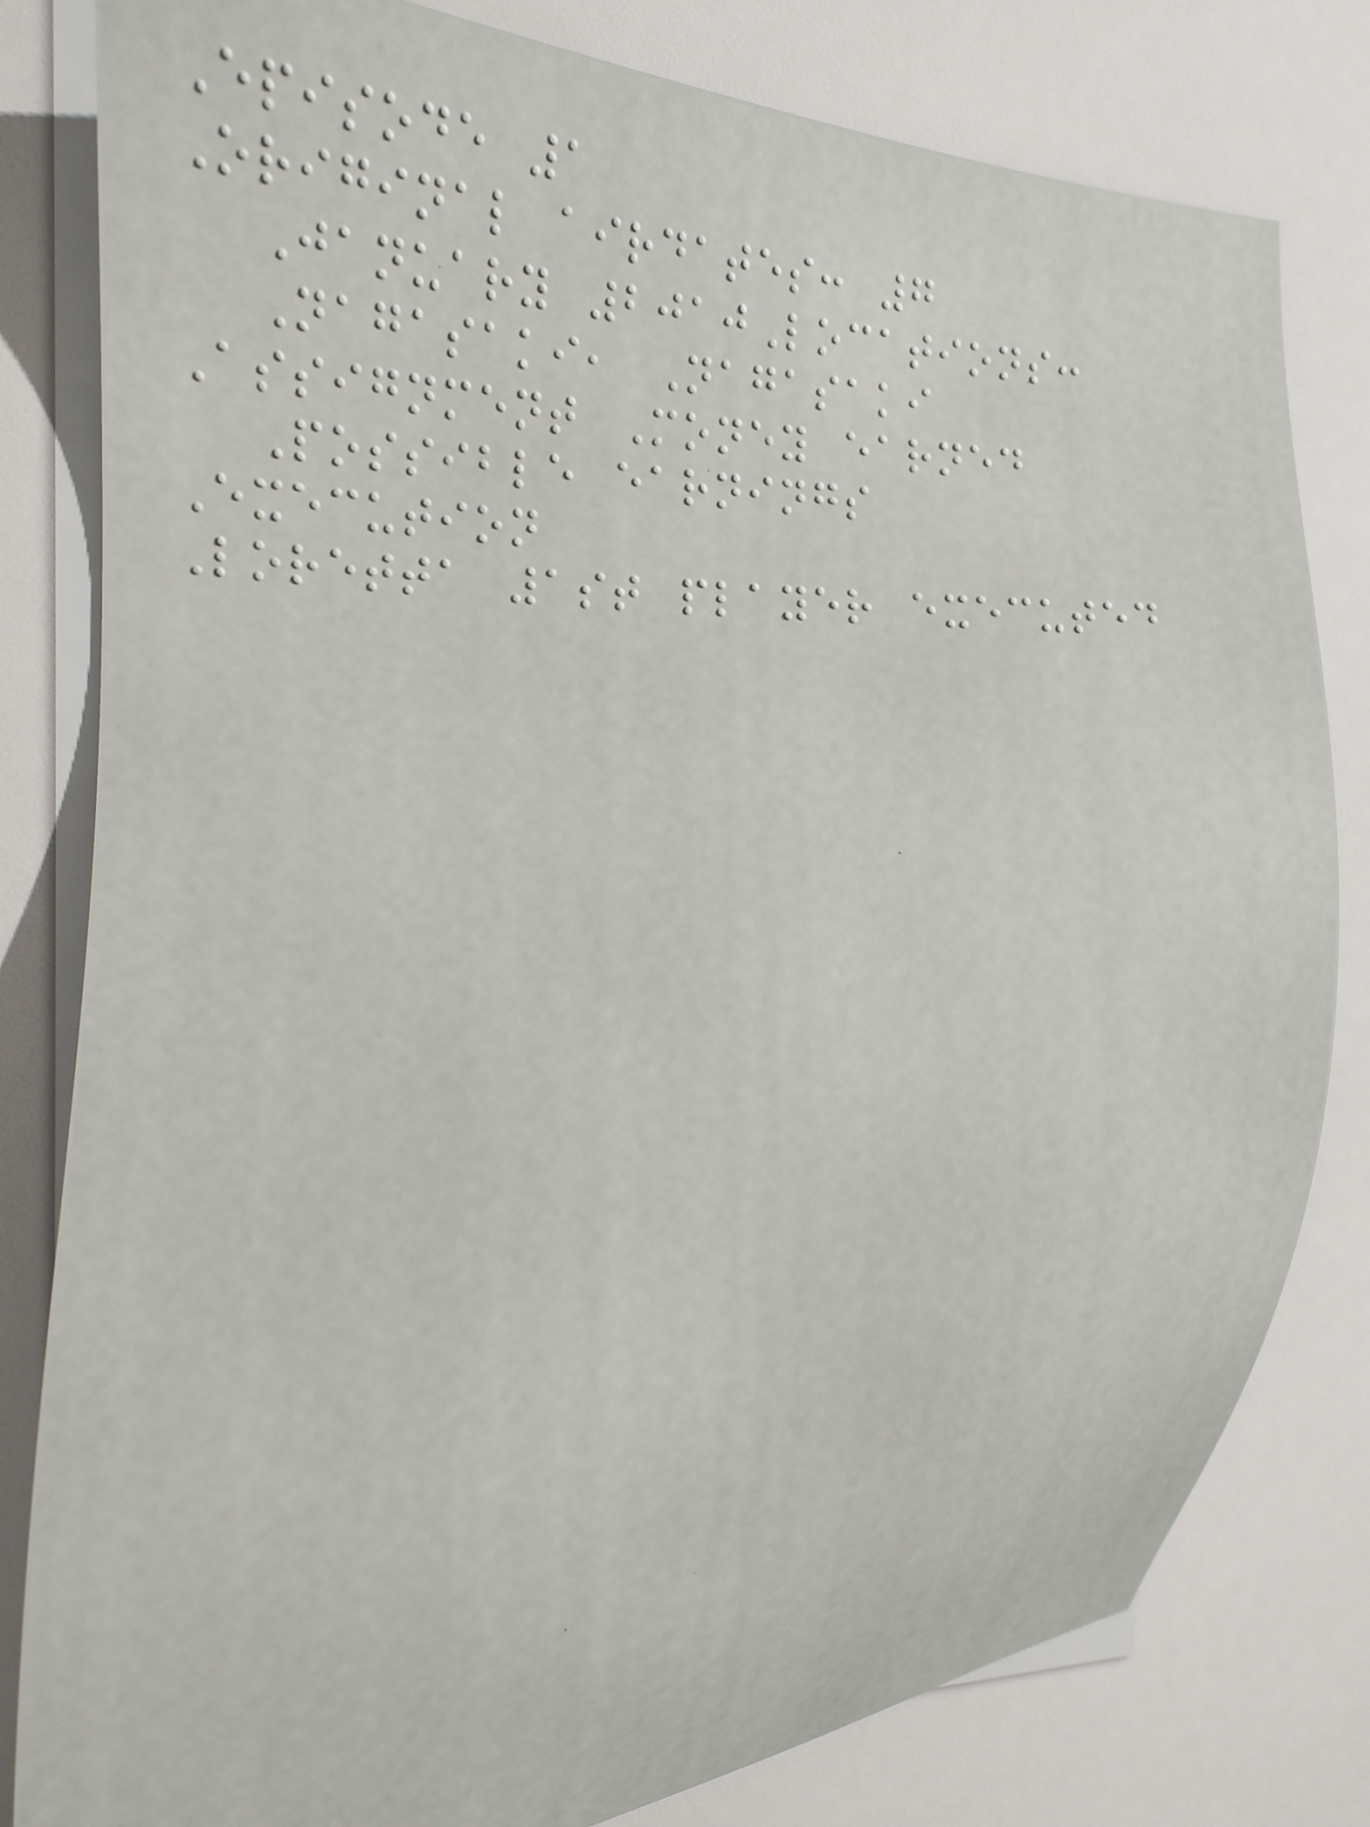Episode 1
Original airdates: 7
January 2010Locations:
Nagasaki, Nagasaki
Assignment Money earned
Possible earnings
Execution
Loretta 1st player executed
